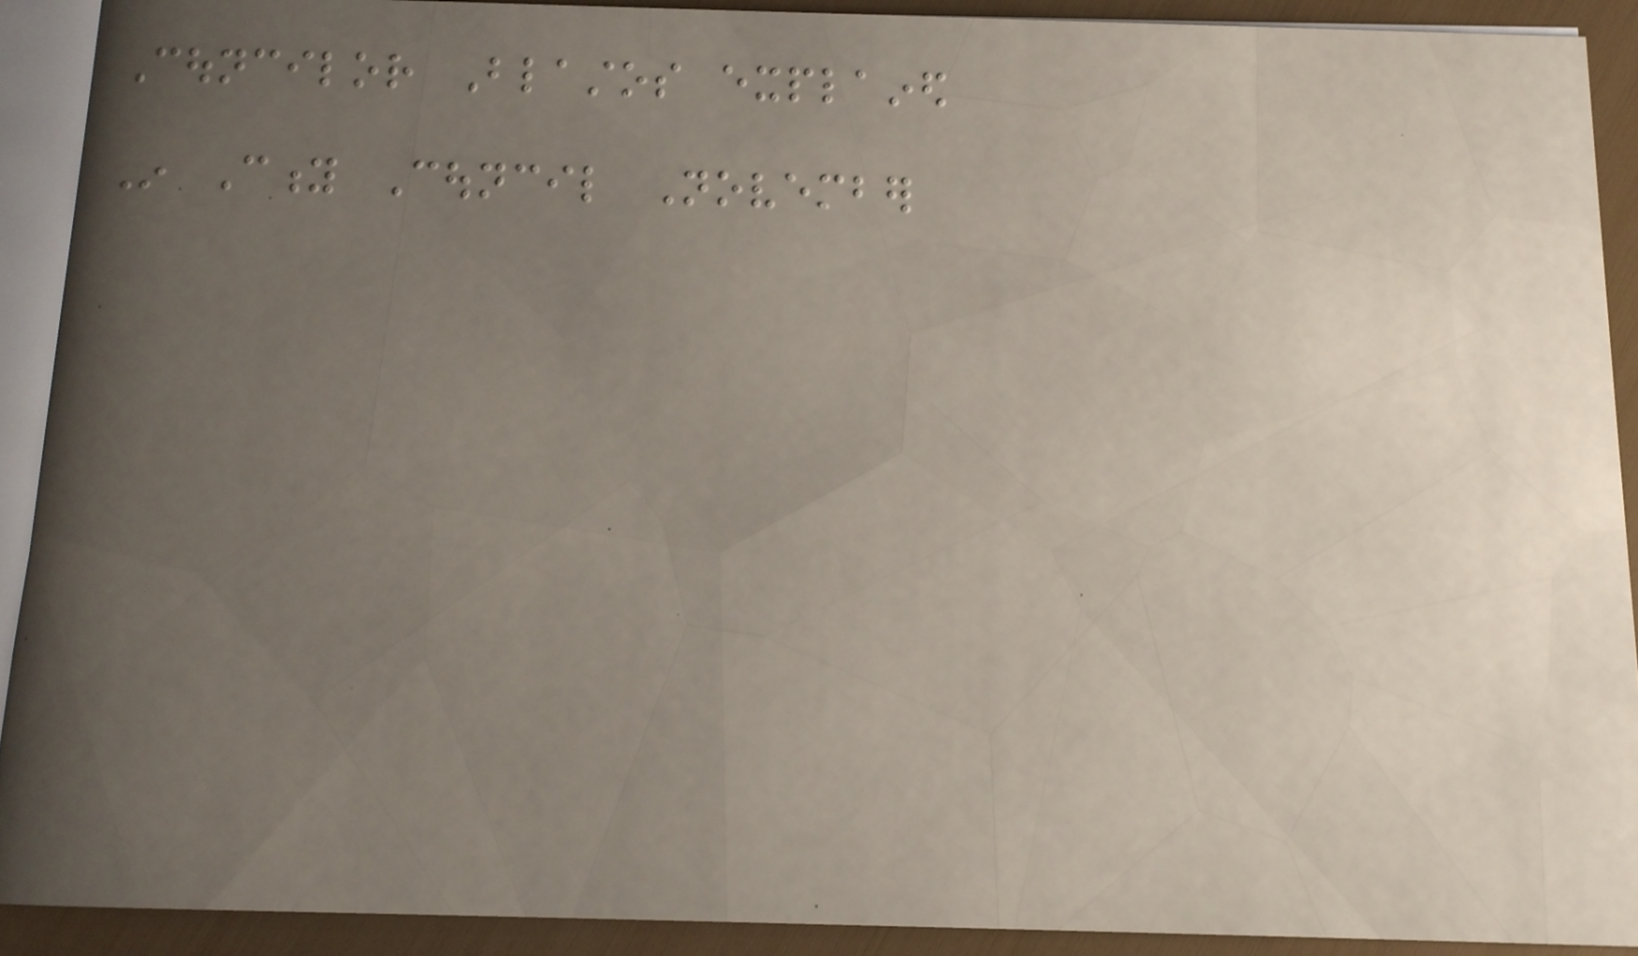Councilor Blastos explained
In City Council November
